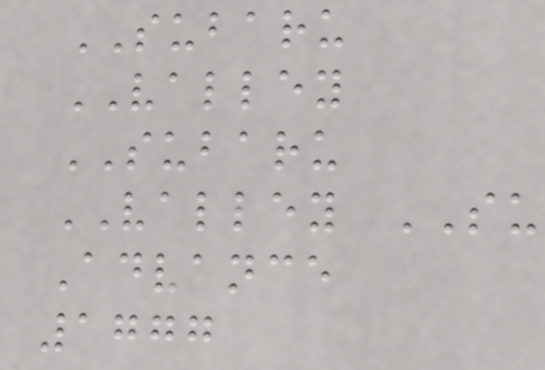SUBARU
VALLEY
SUBARU
VALLEY SU
Advance
1777
